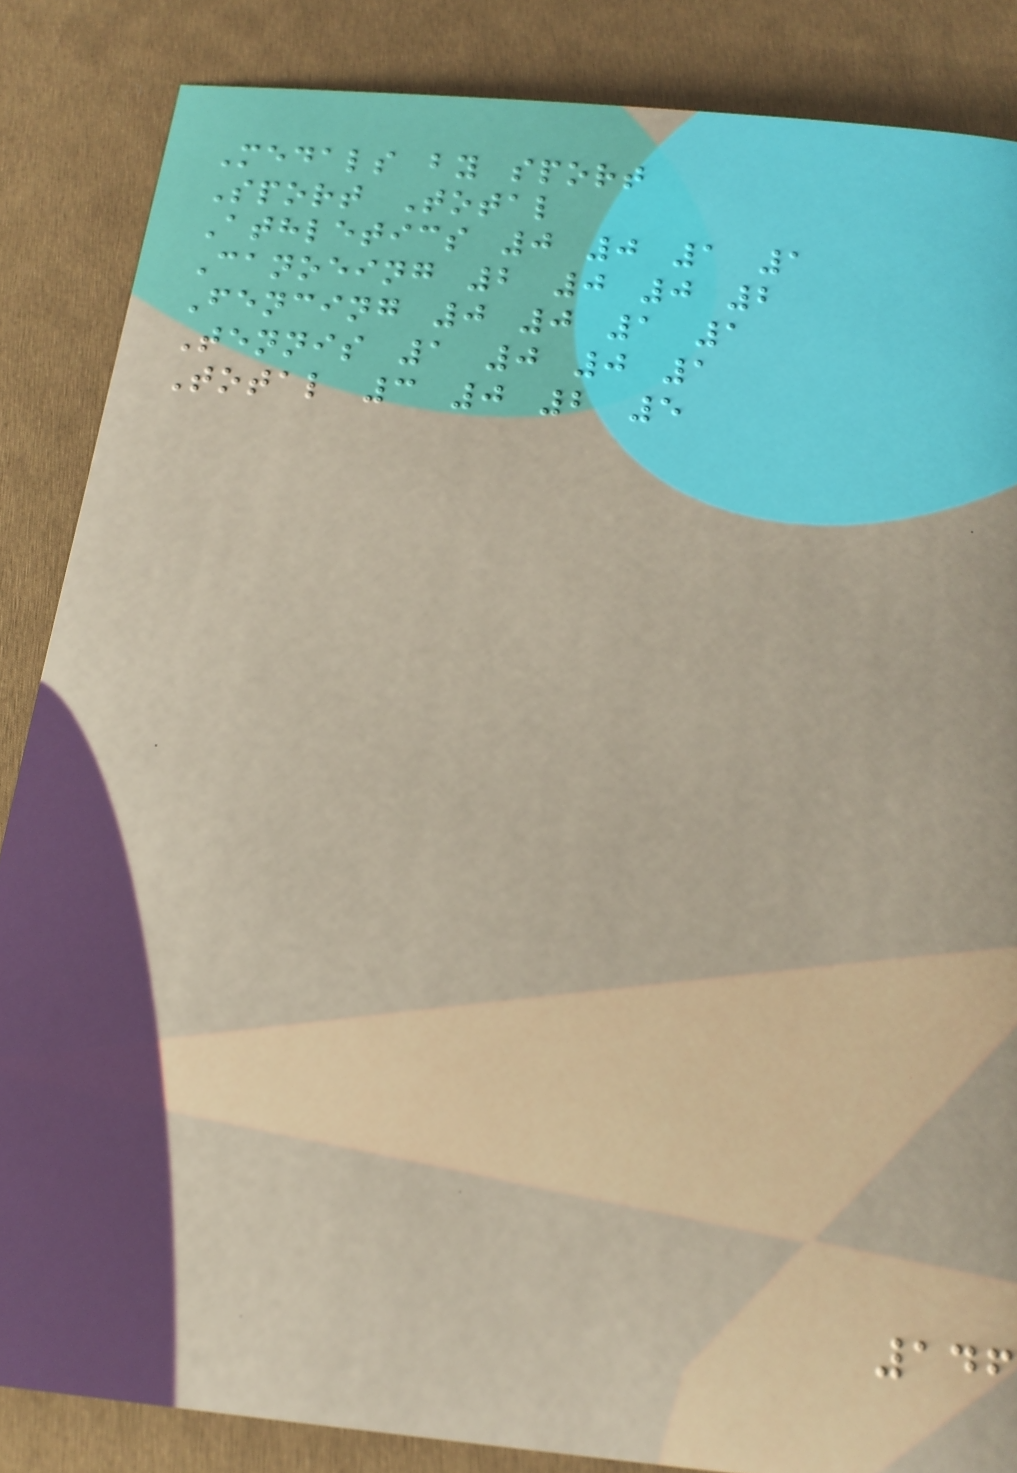Medals by sport
Sport Total
Athletics 0 0 1 1
Canoeing 2 0 0 2
Fencing 0 0 1 1
Tennis 1 0 0 1
Total 3 0 2 5
146
